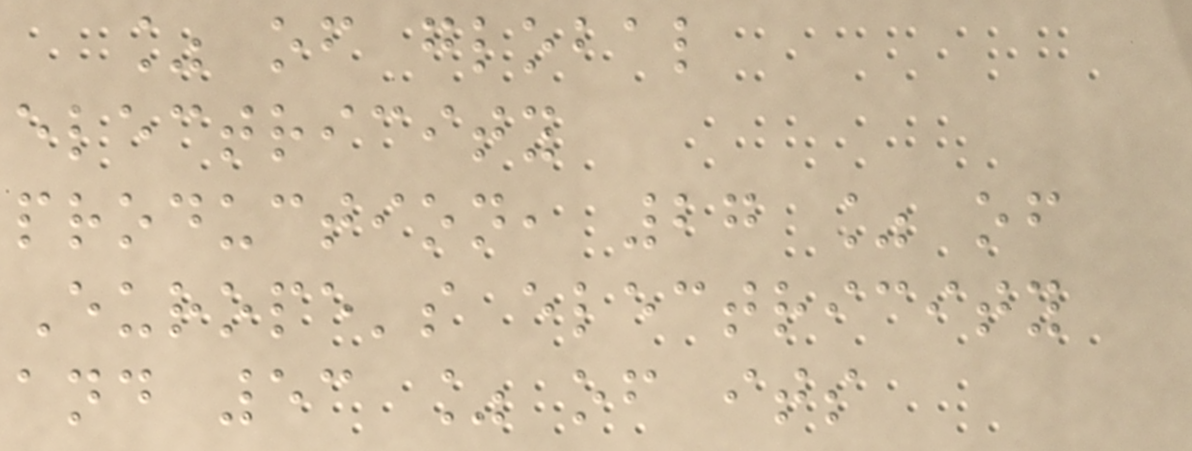% of global
electricity
production, 27 % of
Europe's electricity
and 53 % of its
